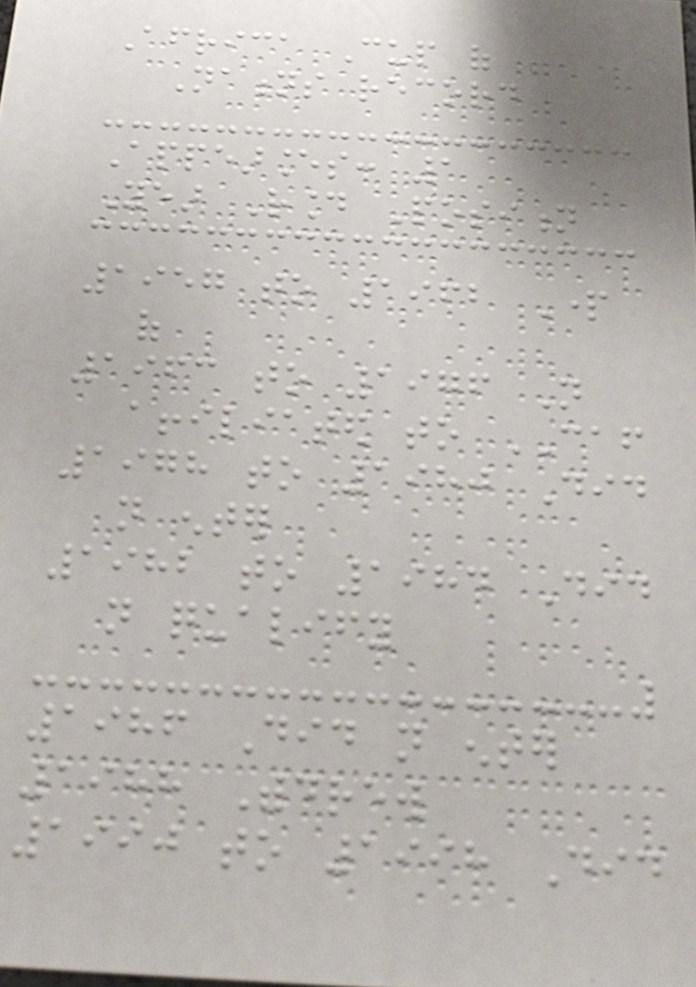Africa Cup of
Nations record
Appearances: 1
Year Round Position
1957 to 1962 Part
of
1963 to 1976 Not
affiliated to CAF
1978 to 1980 Did
not enter
1982 to 1984 Did
not qualify
1986 Did not enter
1988 Withdrew
1990 to 1998 Did
